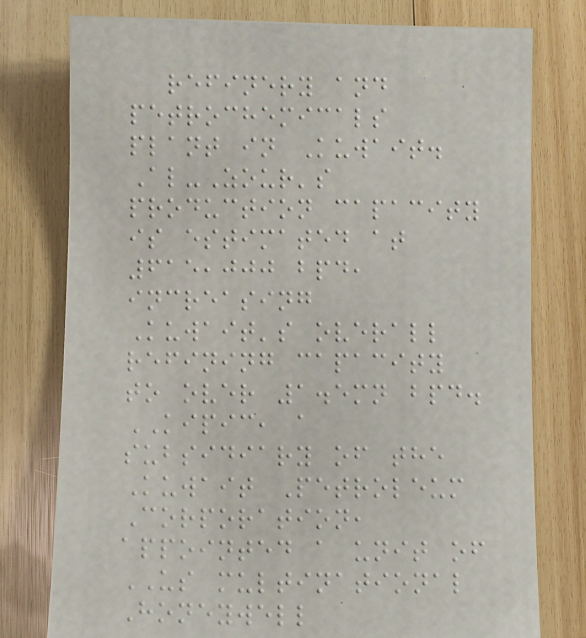refinery and
petrochemicals
plant in Kuwait.
Al-Zour's
production capacity
is estimated at
615,000 bpd,
increasing
Kuwait's overall
refining capacity
to over 1.5mn bpd.
KIPIC, a
subsidiary of the
Kuwait Petroleum
Corporation,
appointed a unit of
US multinational
Honeywell
